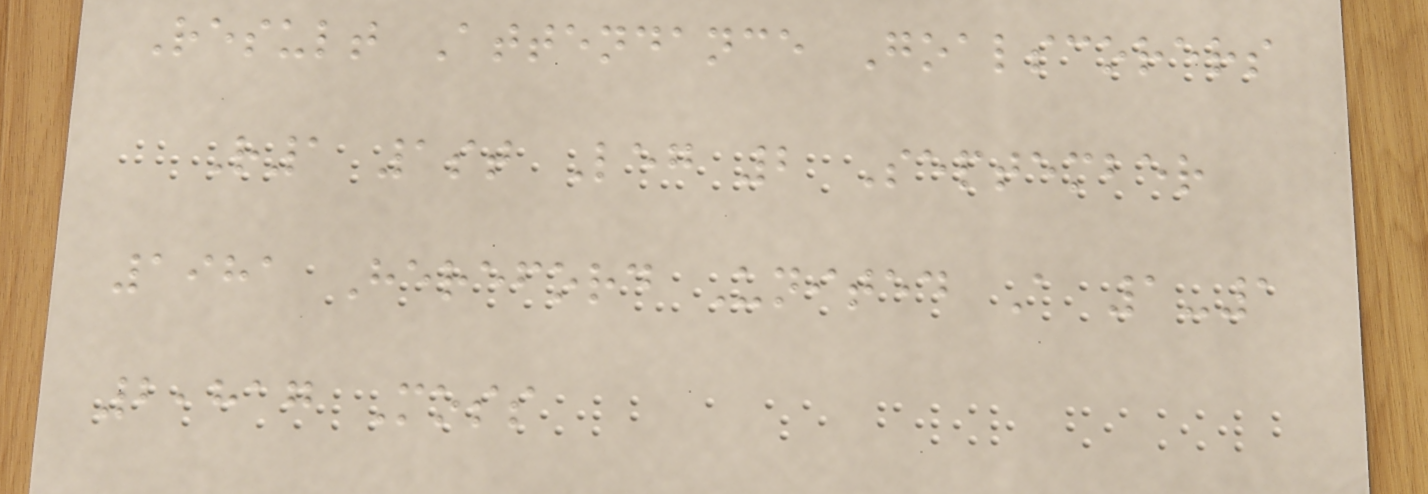Result Attendance Goalscorers
R1 1st Leg 2 September
1981 Hereford United A 1-1
2,817 Moss
